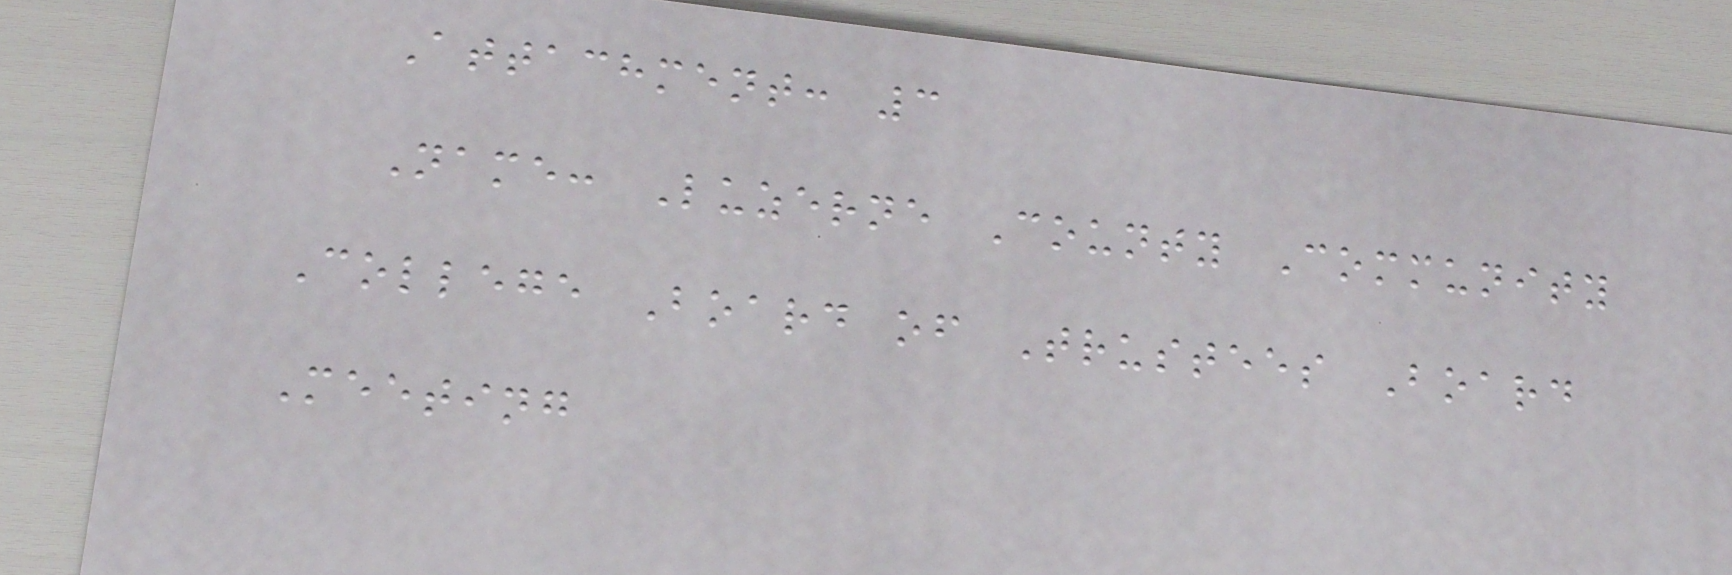Attachment: 3
Name: Luzerne County Community
College Board of Trustees Board
Meeting
